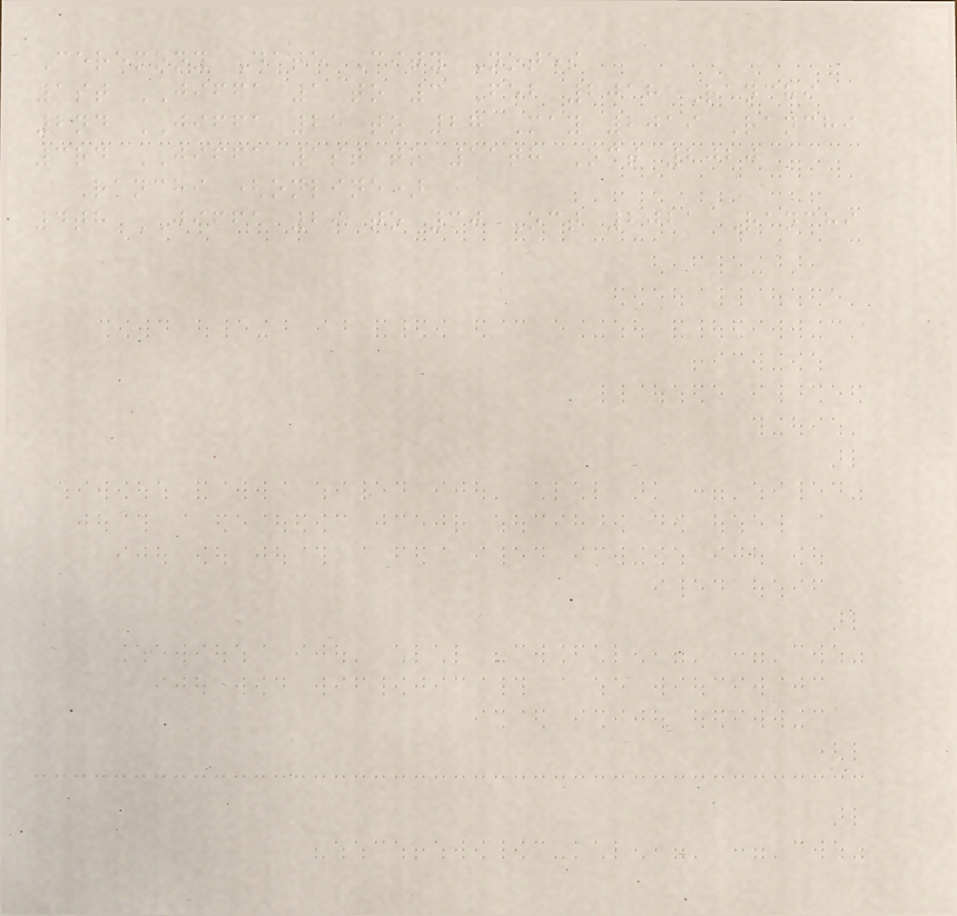Ceremony Date City Notes
1st JIFFA 1 to 3 Feb 2018 Ranchi
2nd JIFFA 25 to 27 May 2019 Ranchi
3rd JIFFA 1st to 11th Oct 2020
Ranchi (online)
4th JIFFA 29 to 30 Oct 2021 Ranchi
